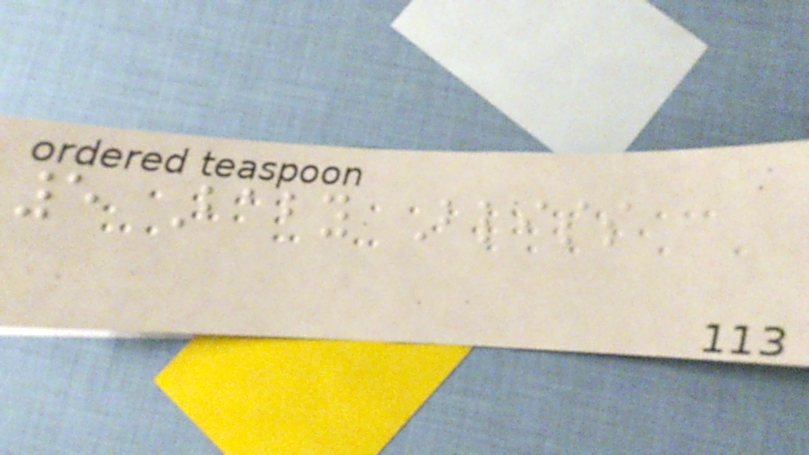5 Baby Bliss
